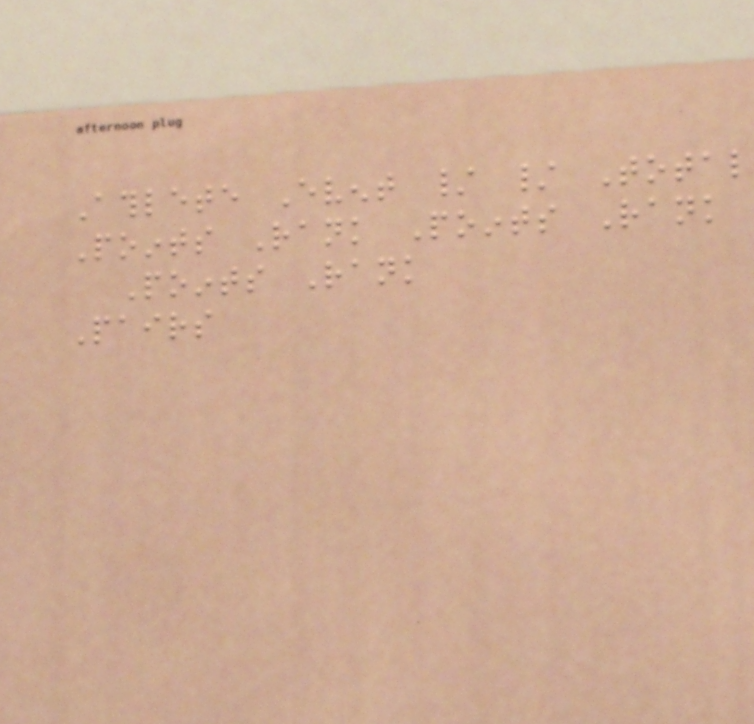Athlete Event / / Total
Points Rank Points Rank
Points Rank
Pairs
